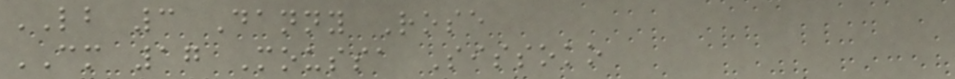LB 3 Danny Rose
CM 17 Moussa Sissoko
